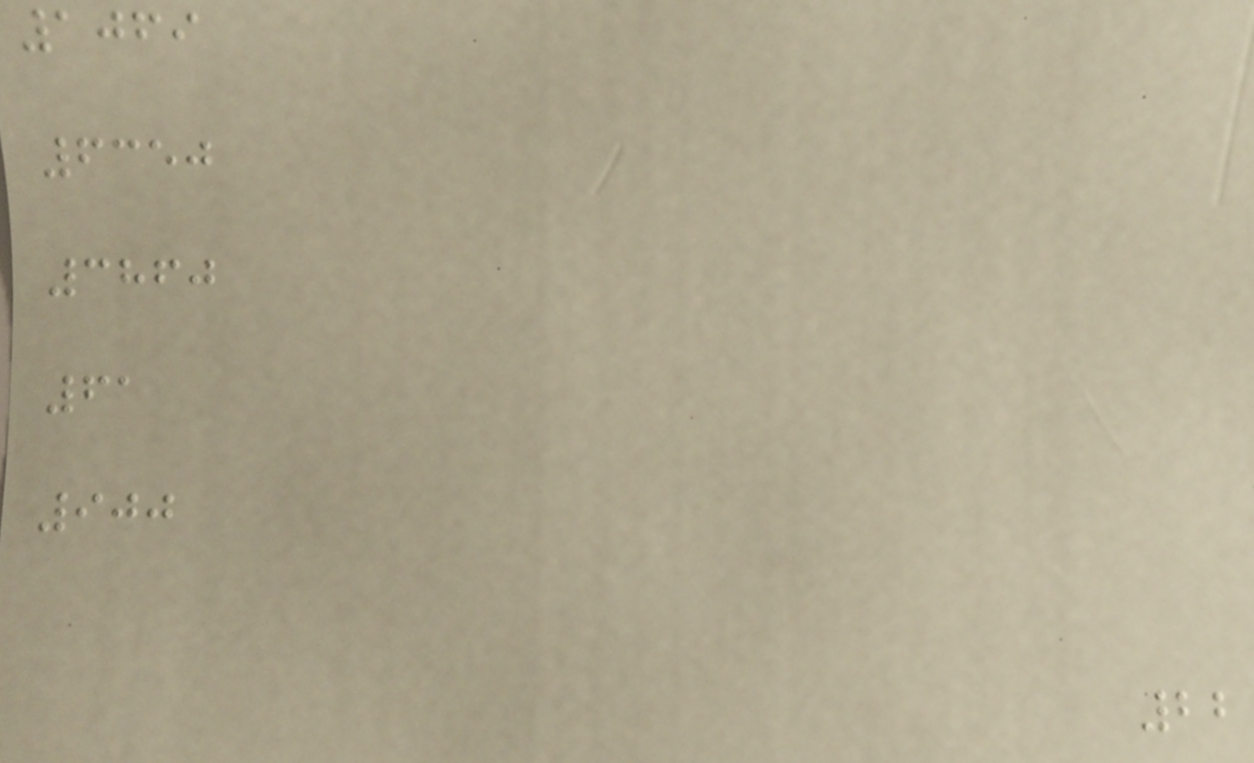1069
6350
3860
61
900
22
